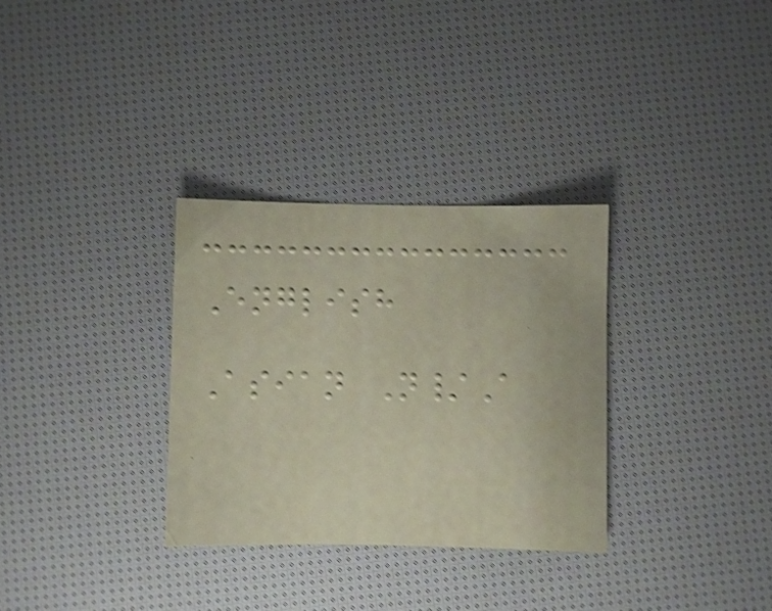English
Asian N/A
